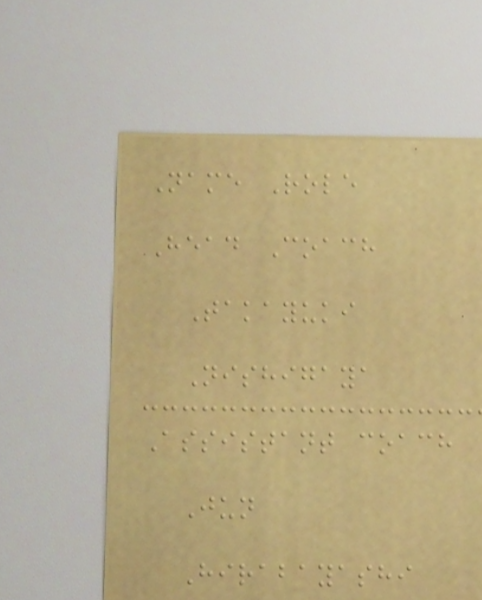Name Role
Head Coach
Takayuki
Nishigaya
Assistant coach
Jun
Hirabayashi
